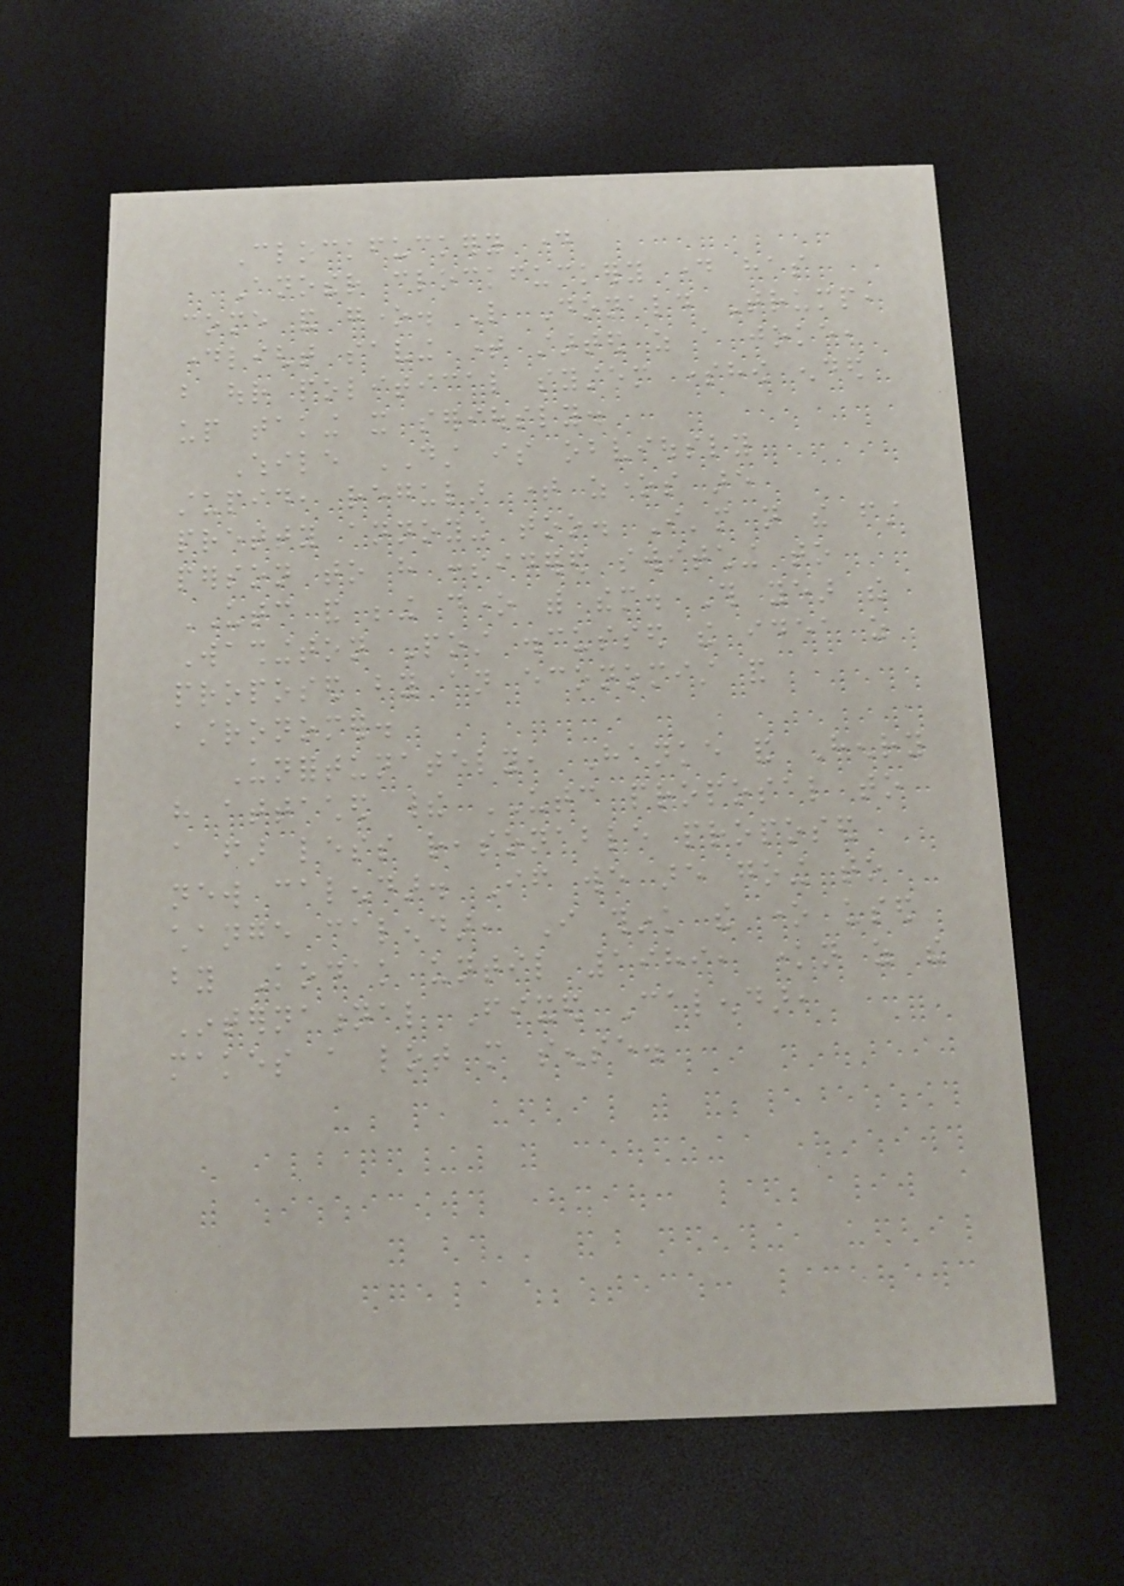Clockfuckery day
Another clockfuckery day has
come and gone. Like Donald Trump,
daylight saving time started as a joke,
but our political system somehow ended
up taking it seriously.
While DST is obviously
stupid, regular time zones are
pretty annoying too. I'm not the first
person to have considered switching to
UTC and being done with them. This year the
Washington Post discussed the idea as
proposed by an economist and
astronomer.
Unfortunately, Hanke and Henry
have attached their UTC proposal to
a far less reasonable proposed
new calendar. If we are going to
change calendar, I think the one used
by Kodak until 1989, known as the
International Fixed Calendar,
makes a lot more sense.
